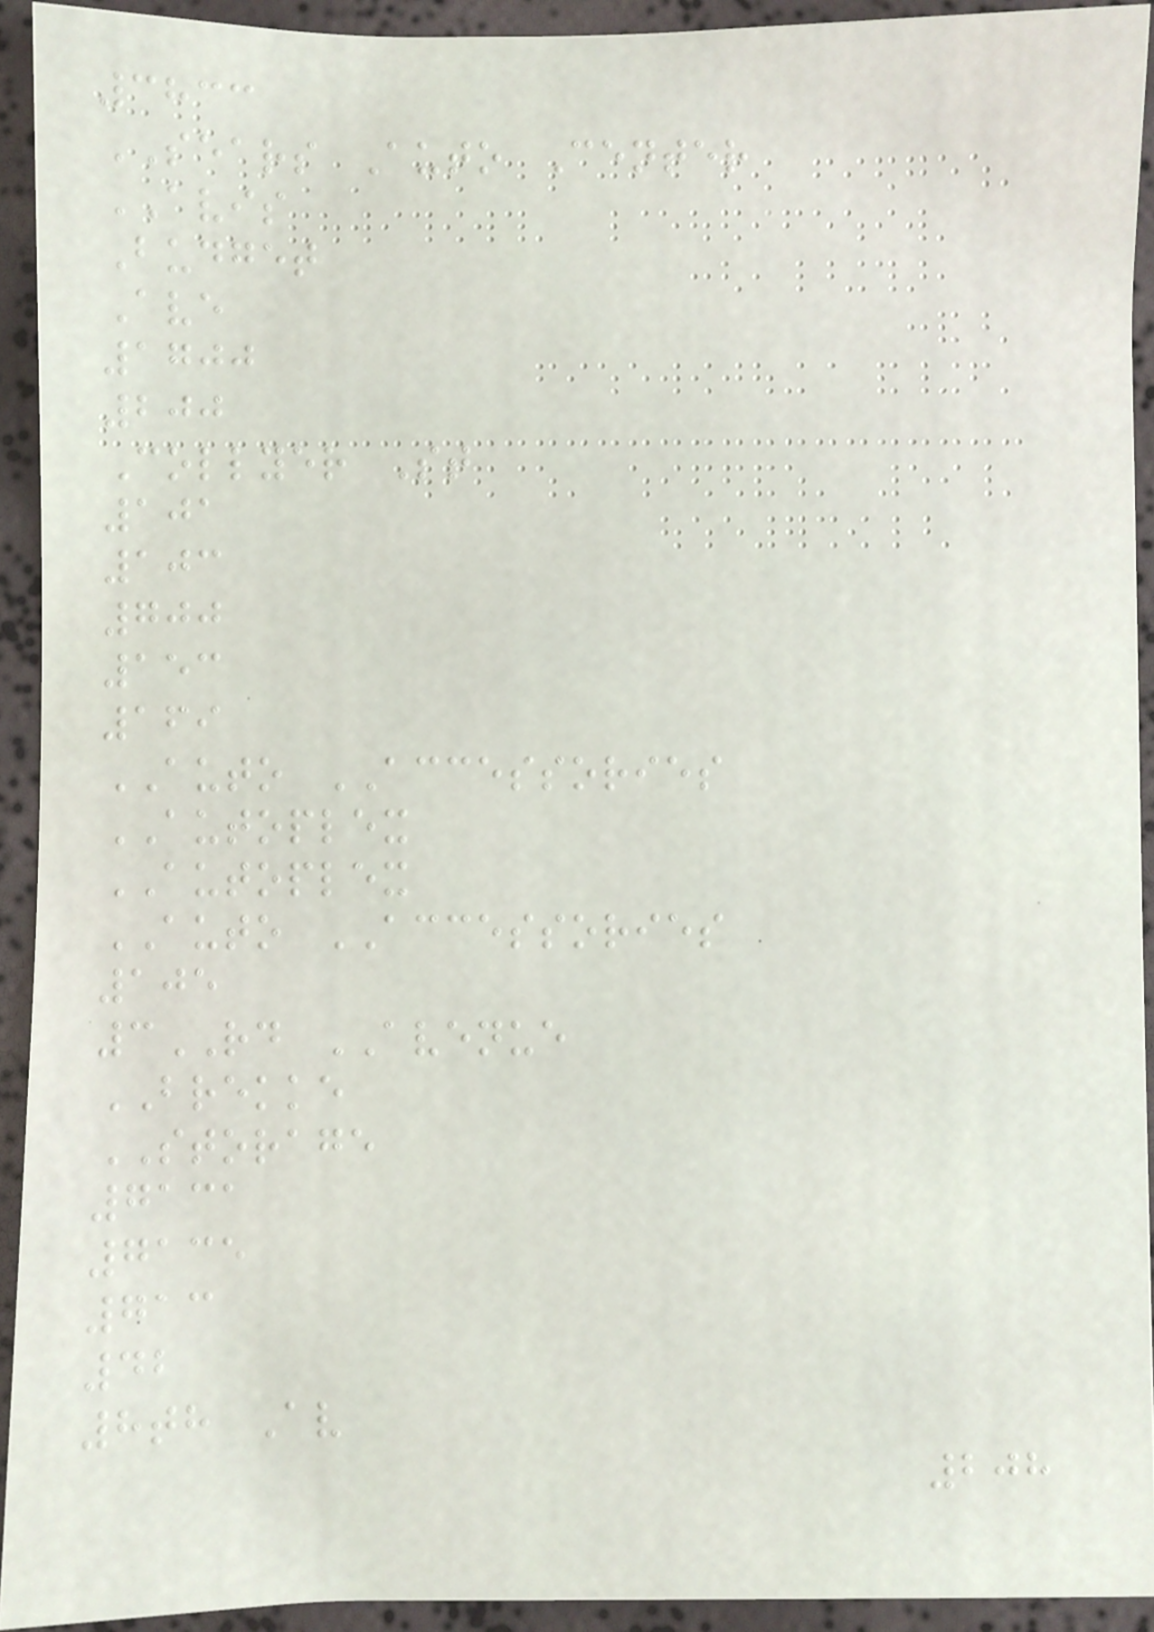3833
SEARS Auto Center
AVIS
Budget
Ave
1700
200
Collyer St
101
103
700
153
169
AUTO ACCESSORIES
AUTOPLEX
AUTOPLEX
AUTO ACCESSORIES
105
3RD AVENUE
BREKKE
STORAGE
7131
7135
713
42
8th Av
208
